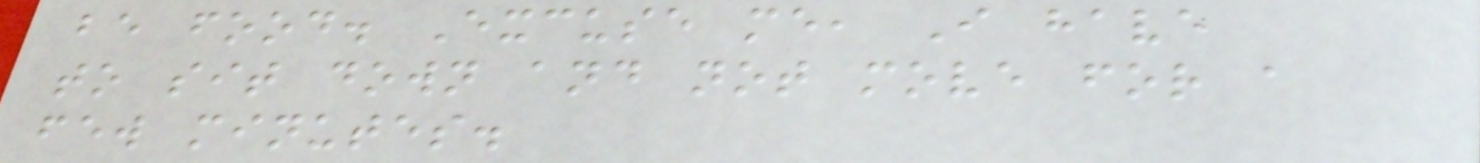be food. Excuse me, I have
to sit down and not move for a
few minutes.
